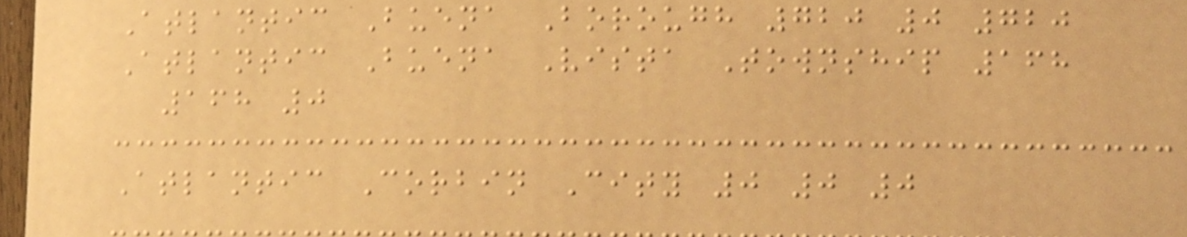Atlantic Buena Borough 720 0 720
Atlantic Buena Vista Township 168
168 0
Atlantic Corbin City 0 0 0
